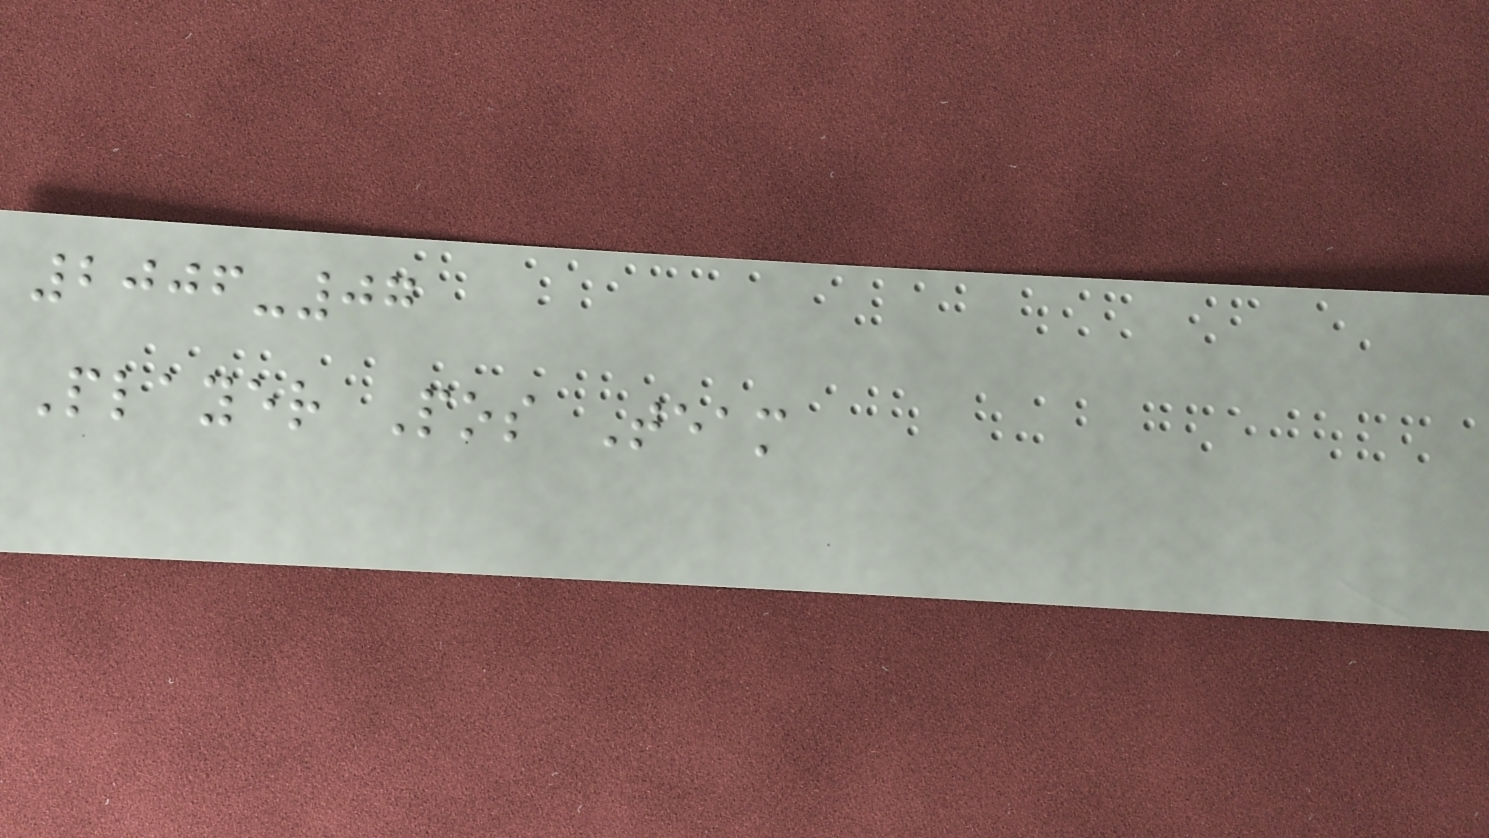2006-07
Player Pos Team
